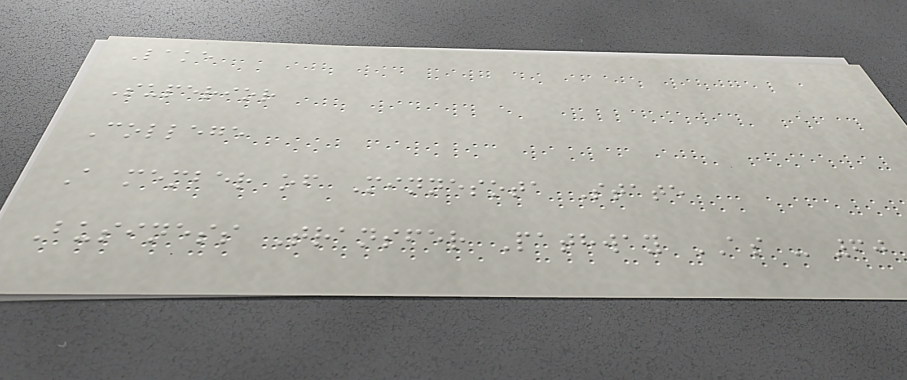Lake
Superior
College
A member of Minnesota State
Business Transfer Pathway AS - 60
